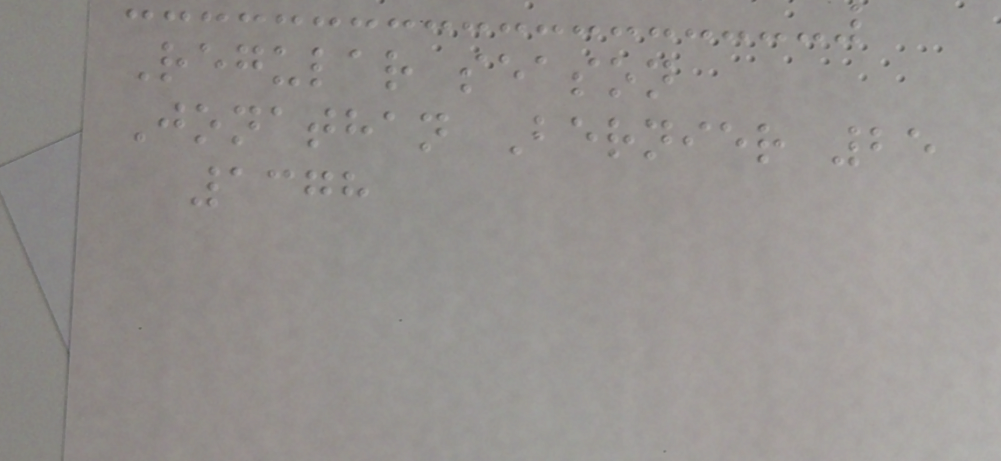Regular season
Jonathan Bernier 25
1378
